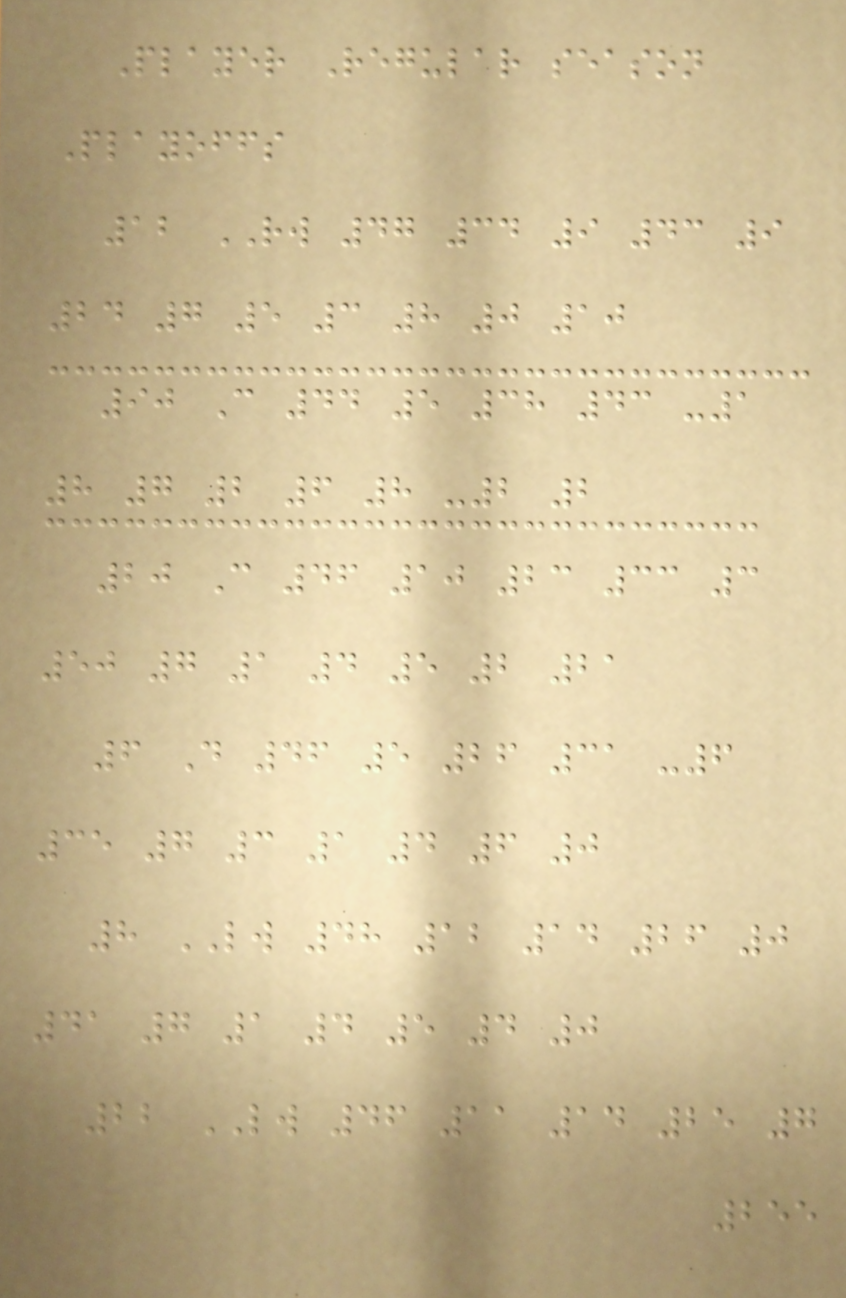Player Regular season
Playoffs
12 RW 47 34 9 43 9
24 7 5 3 8 0 10
90 C 44 5 38 43 -1
8 7 2 6 8 -2 2
20 C 46 10 23 33 3
50 7 1 4 5 2 21
6 D 46 5 26 31 -6
35 7 3 1 4 6 0
8 LW 48 12 14 26 0
41 7 1 4 5 4 0
22 LW 46 11 14 25 7
255
